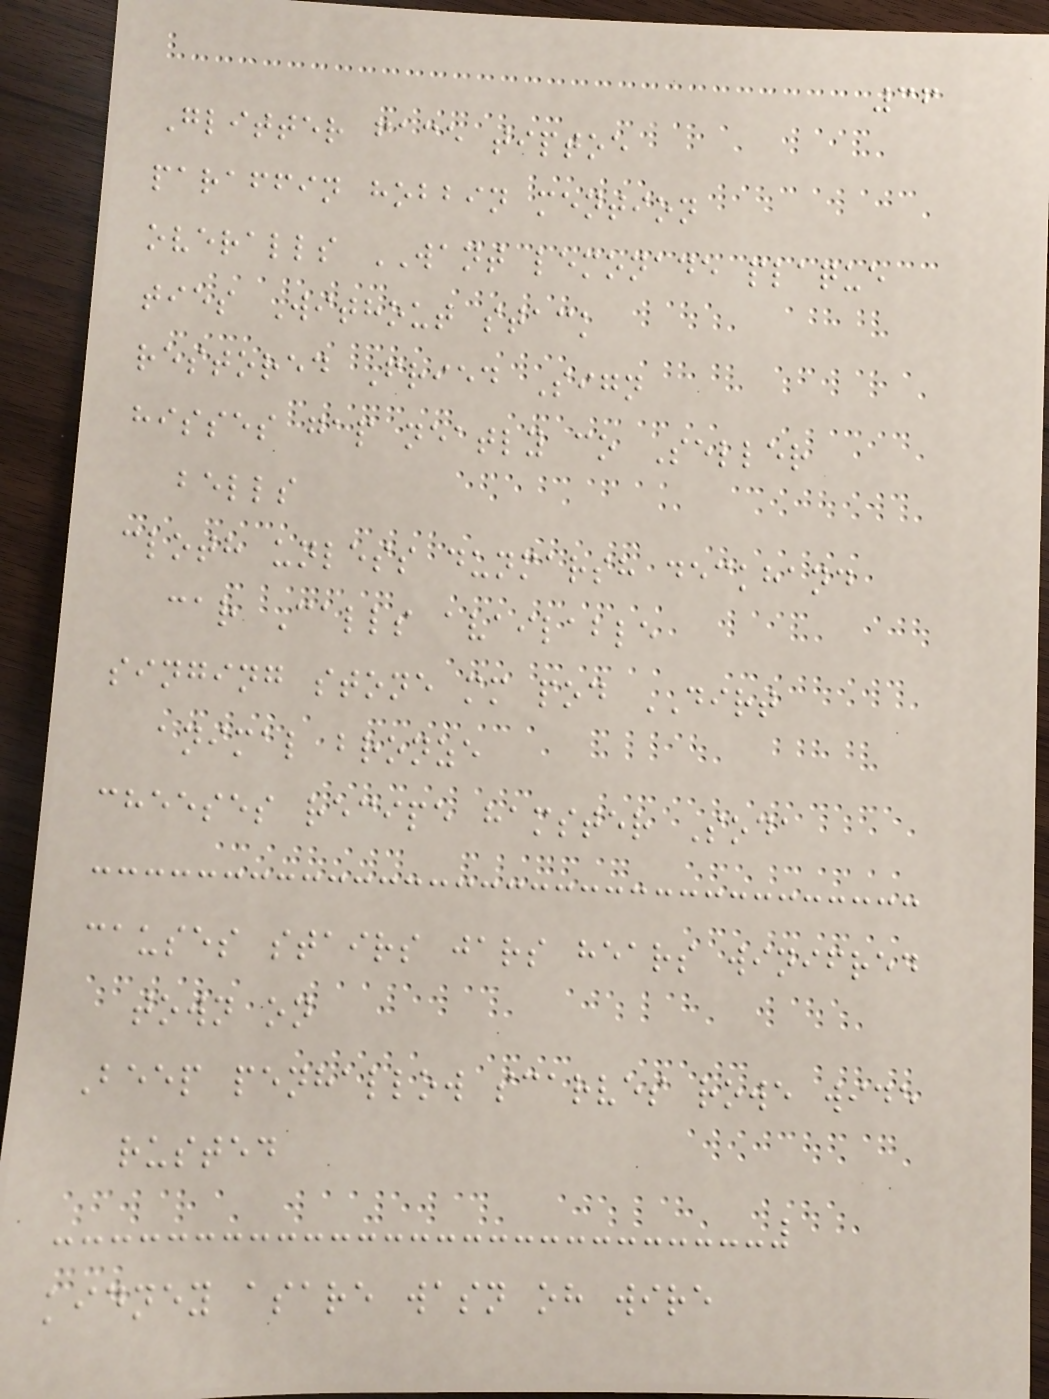36
Glitter face tiptoe
paraffin hobbin mention
overalls WANT lemonade plaque
ties Without stack
restored Fried Sign
hisses gap neatly co Seller
bells
cloth unless dunmarsh deckhand
car Calls available
singing stone mm pod DIRT
animal bronze
cheeses recipe hamster Soda
causes stairs jars hears winifred
town on
Beep penhallow scarves rowe wide
rusted
kidney asare wasn oh wire
